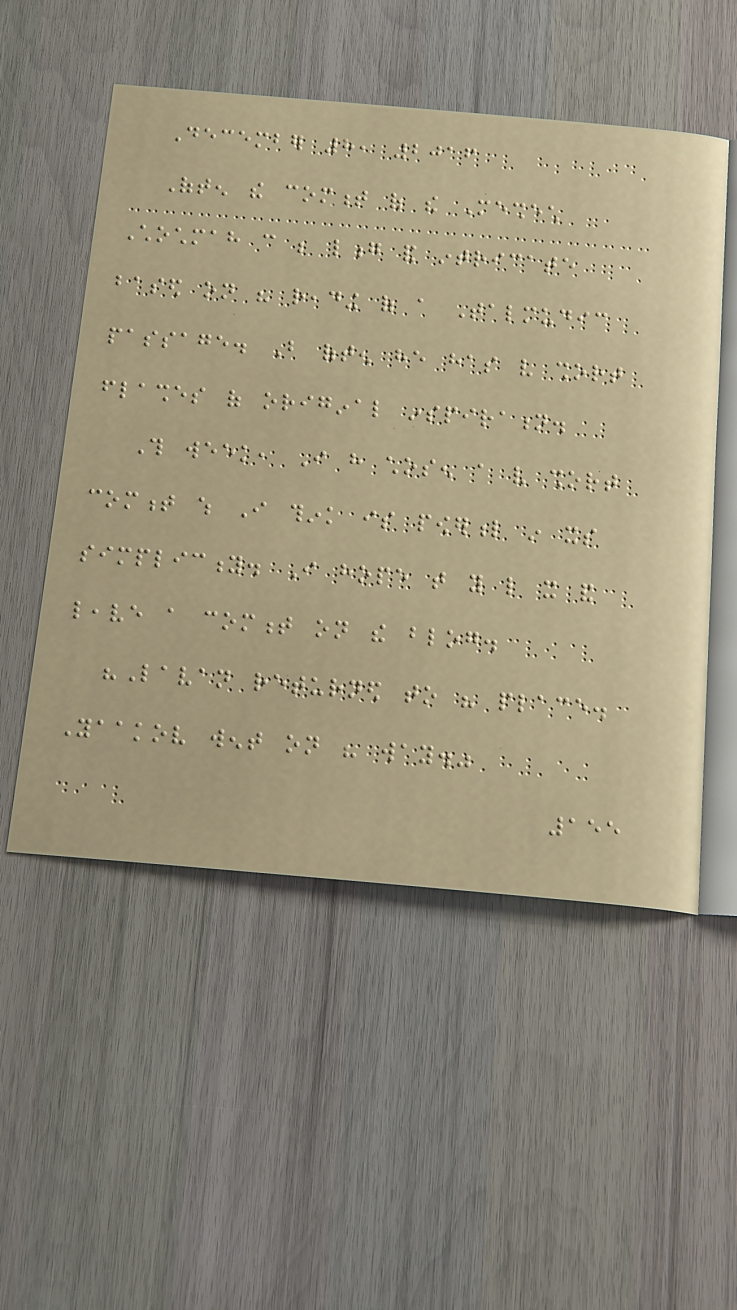December 8, 2016
Often the comment of the Meshech
Chochmah can be long and intricate
based on his reading of a Talmudic
passage. But often he has very short
flashes of original inspiration.
This week, I have chosen a very short
comment which I think is powerful in its
simplicity. I hope that you like it and
leave a comment on the blog.
"Lavan returned to his place.
Yaakov went on his way."
155
